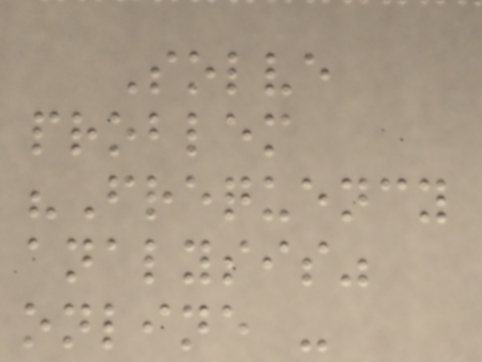Solve
problem
"Frequency
analysis"
online -
